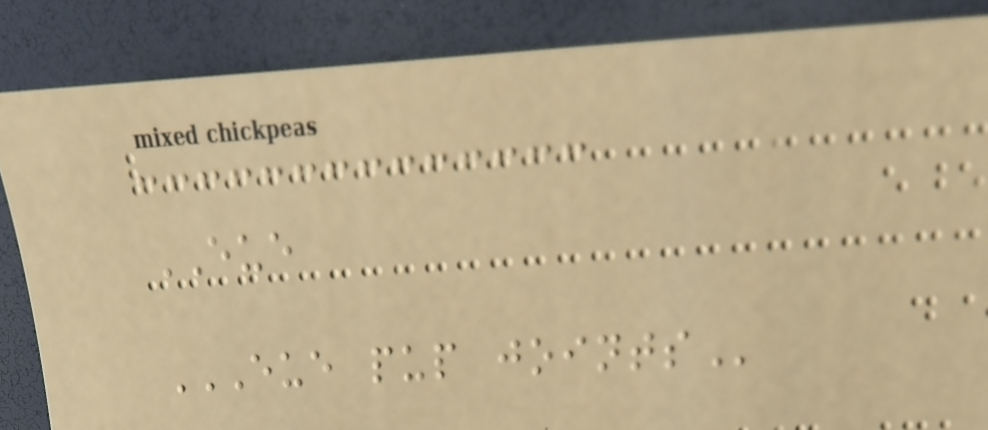EUE
EUE PUP JOINTS
